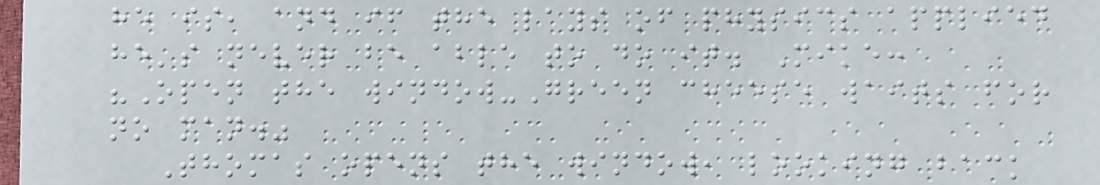he is, and if the lays of physics applied
he's never be able to do it. Mike:
"Open the window-Green cheese waits for
no man."
Thomas opens the window, looking back
